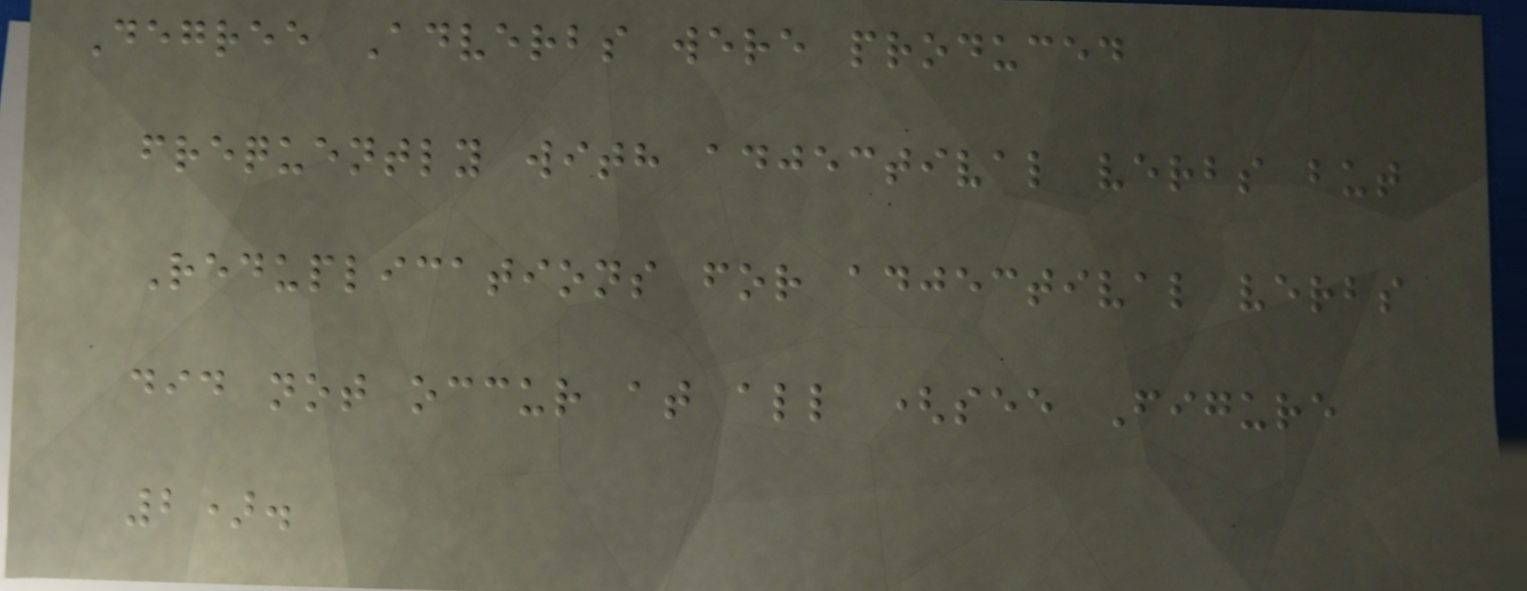Degree Adverbs were produced
frequently with adjectival verbs but
Reduplications for adjectival verbs
did not occur at all (see Figure
2).
